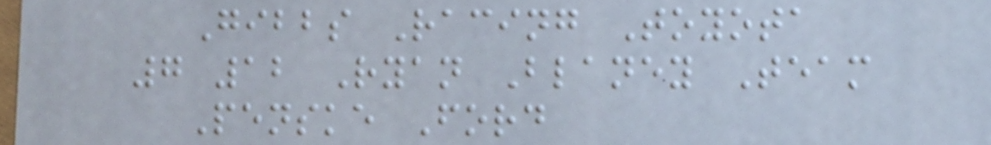Gibbs Racing Toyota
7 12 Ryan Blaney Team
Penske Ford
